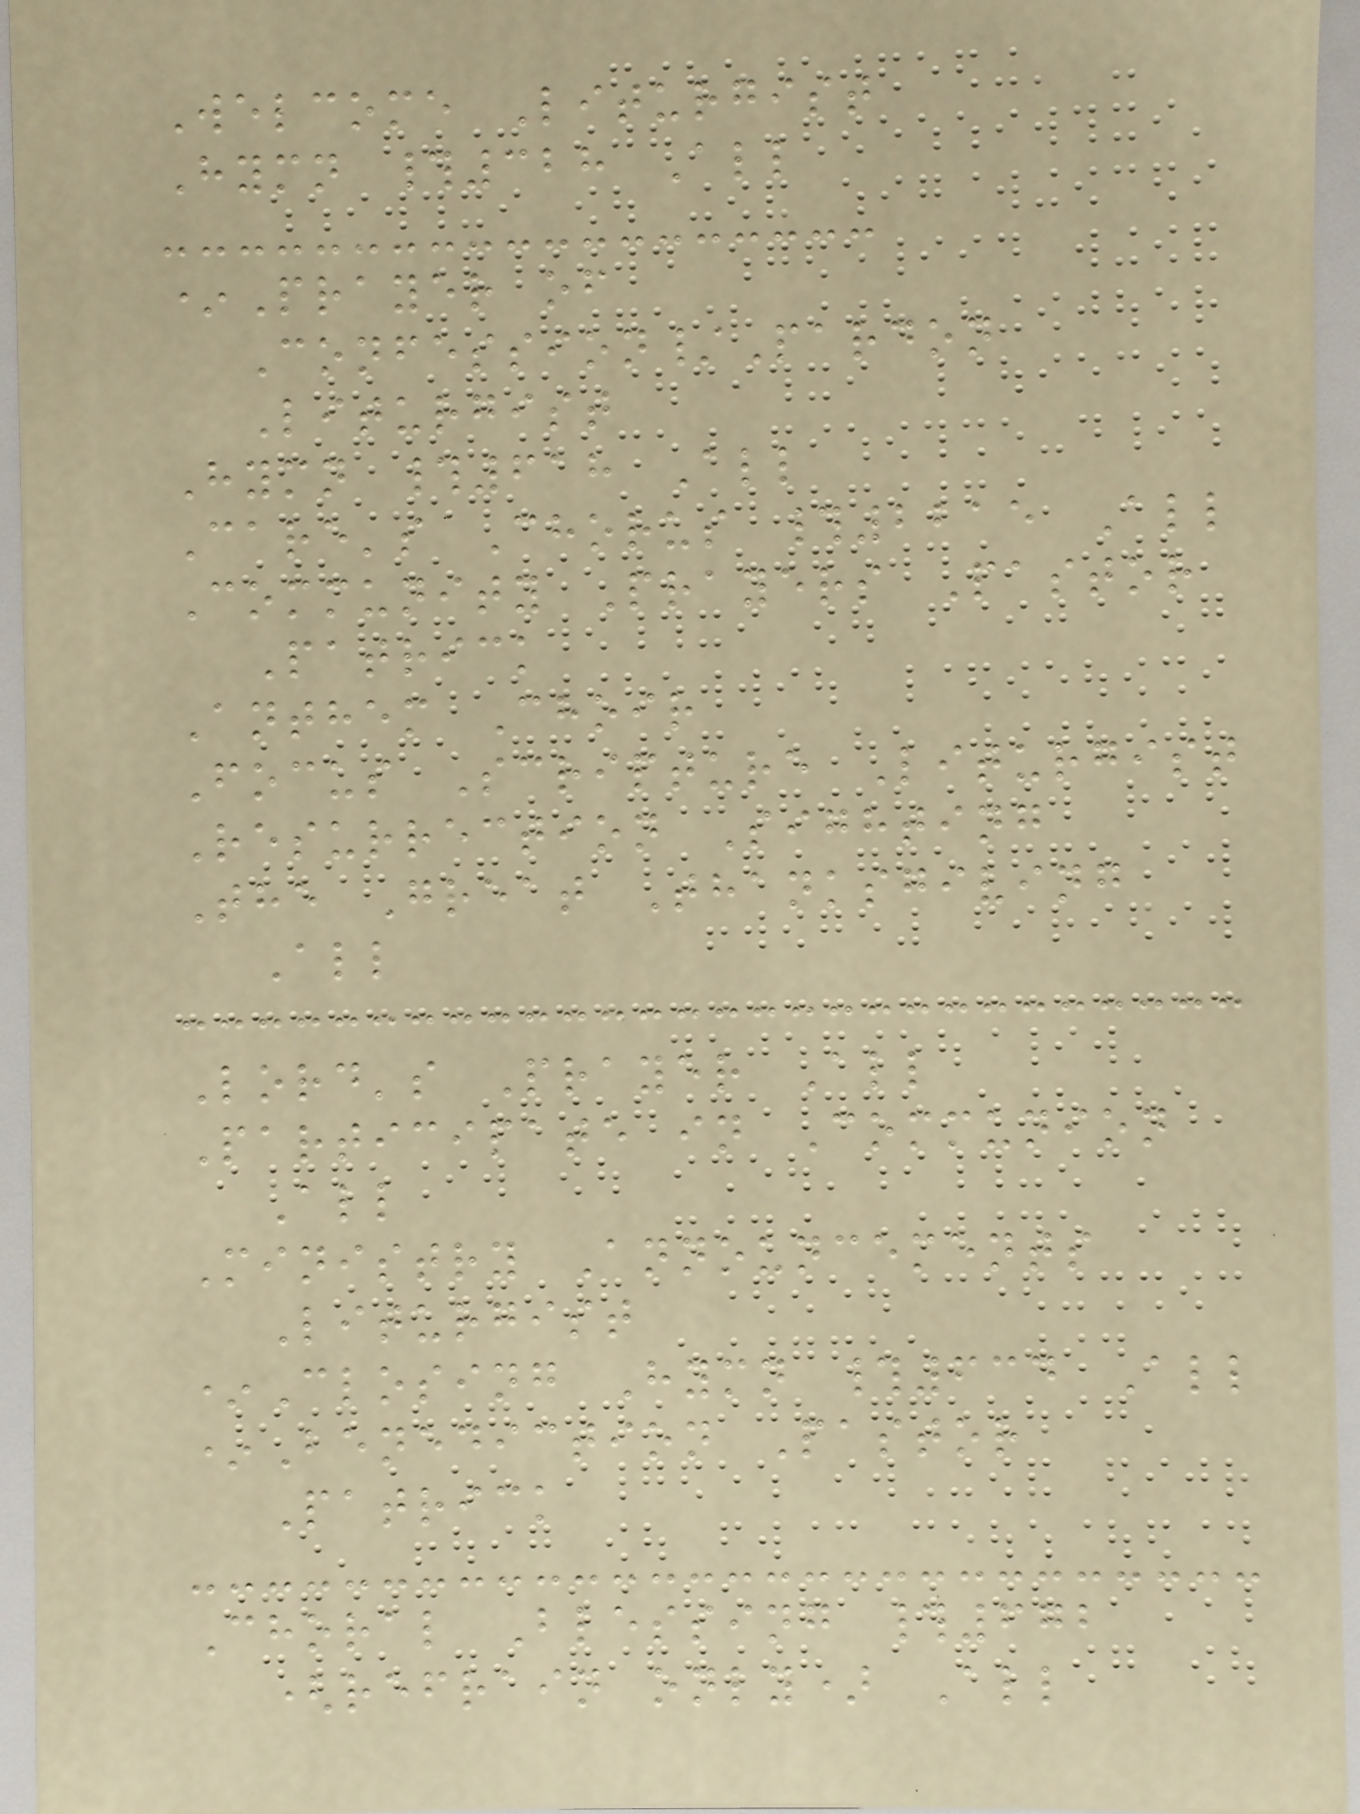Welcome Liturgist
Hymn #328 All
*Prayer of
Confession/Pardon
Liturgist
Hymn #618 All
Care's Chorus #2215 All
Community Prayers Pastor
Patrick
Anthem Choir
Focus Scripture Liturgist
Resurrection Sighting
The Great Thanksgiving
All
Lord's Prayer All
Participate in Communion
All
Ministry Announcements
Liturgist
*Closing Hymn #634 All
*Benediction Pastor
Patrick
Choral Blessing #672
(refrain only) All
